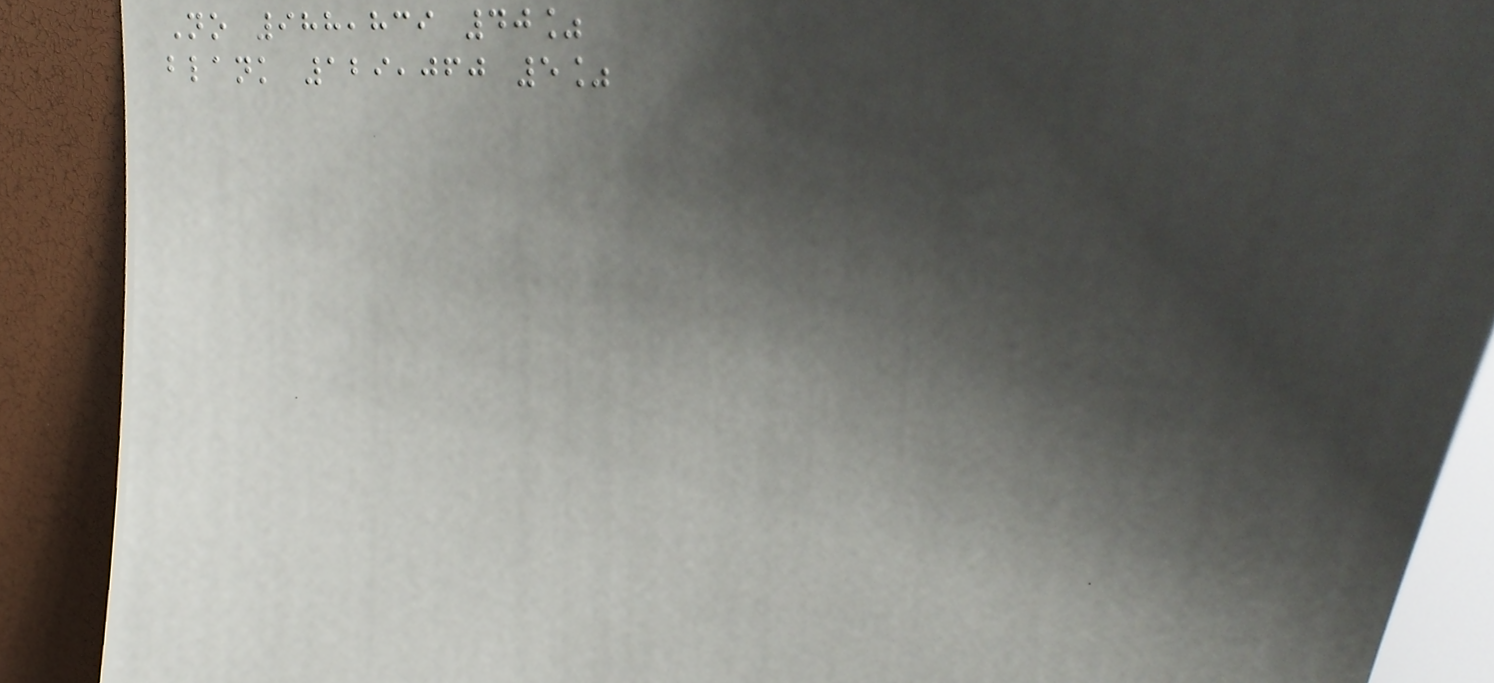No 988,839 40%
blank 129,060 5%
